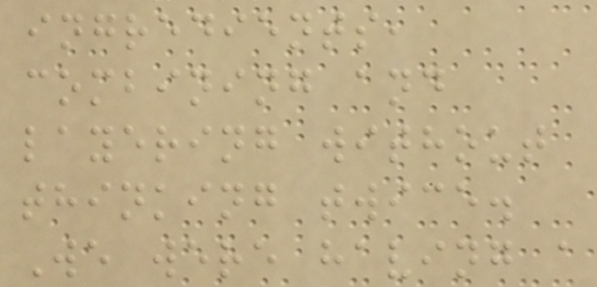ingredients,
combining and
layering without
thinking twice.
We were having a
